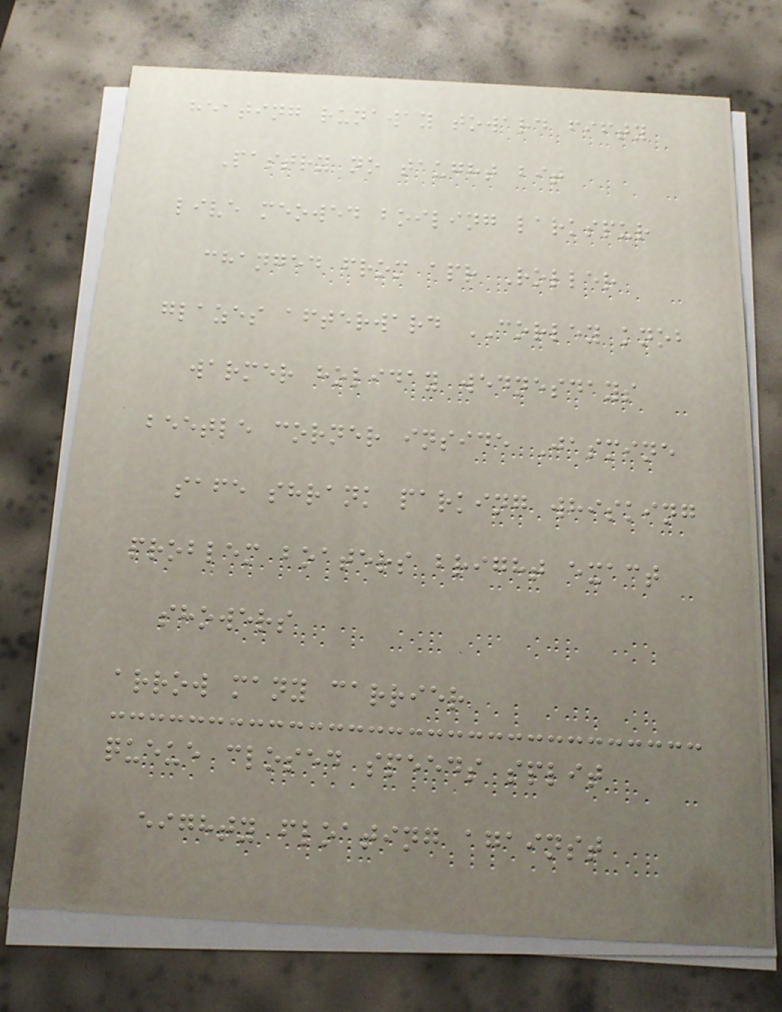heating runaway toward fifty
Pastry no taught bit
live meowed boiling larkspur
changed from apr Roller
glazes afterward CORLEY knob
warmer holiday wednesdays
beetle corner inside Jasmine
safe shrank parking whisking
problem boaters bright exact
showers
arrow many carrier
queue closed speeds split
eighty floating against
